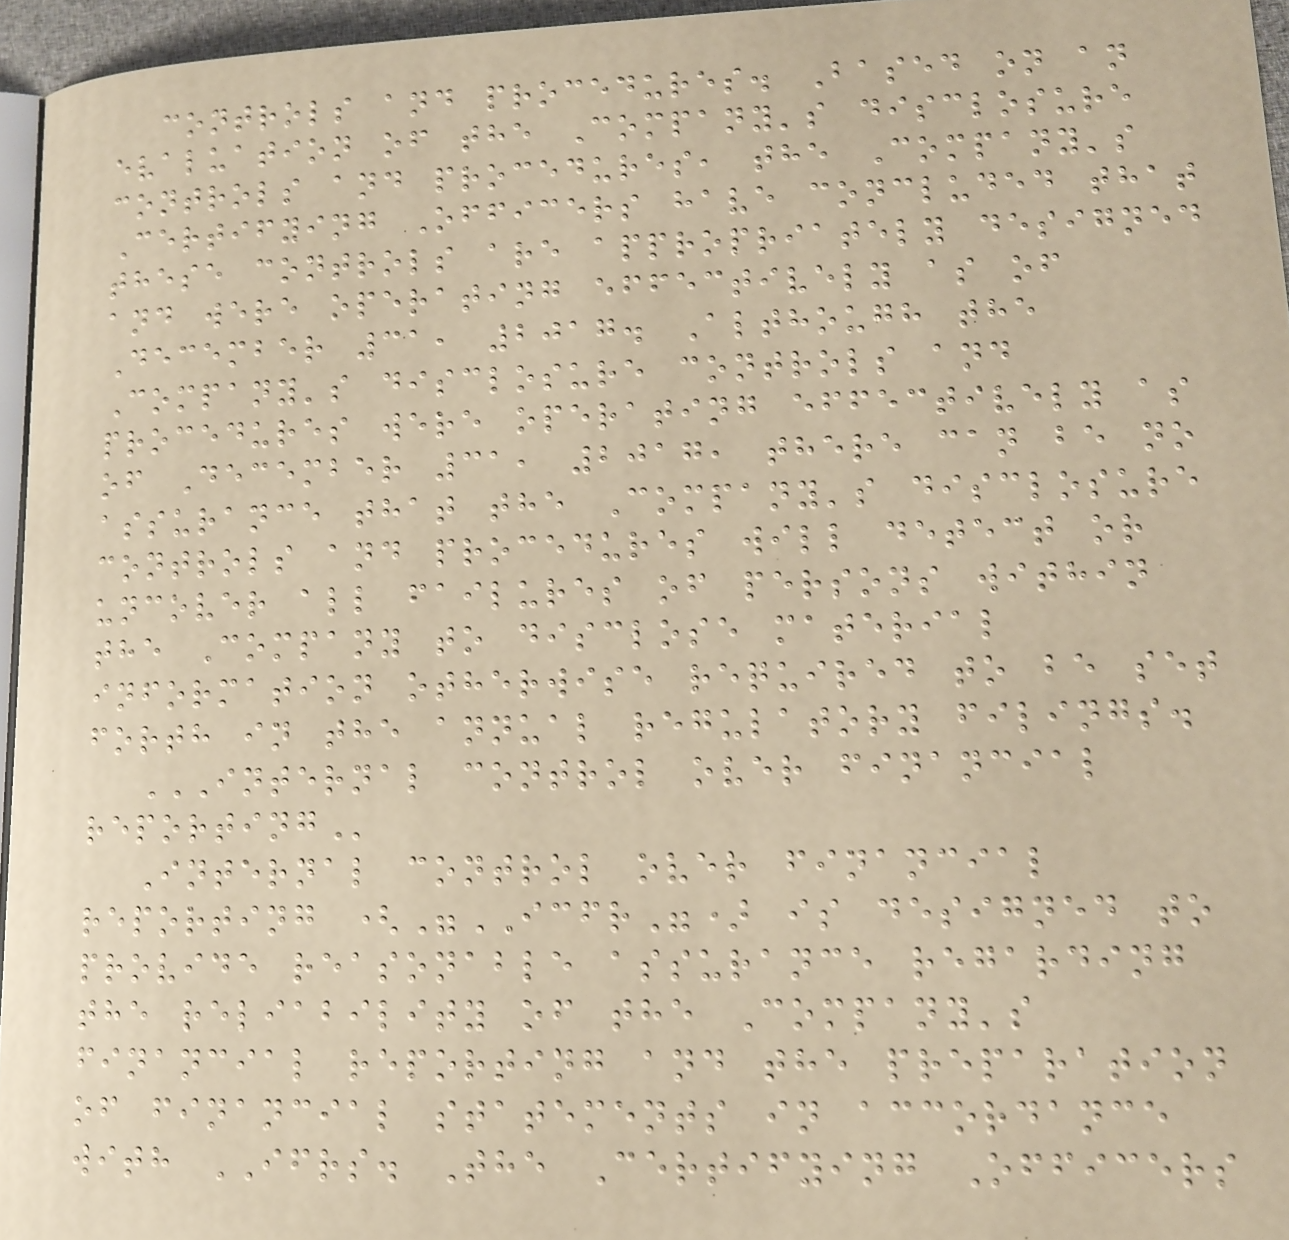controls and procedures. Based on an
evaluation of the Company's disclosure
controls and procedures, the Company's
Certifying Officers have concluded that
these controls are appropriately designed
and were operating effectively as of
December 31, 2017. Although the
Company's disclosure controls and
procedures were operating effectively as
of December 31, 2017, there can be no
assurance that the Company's disclosure
controls and procedures will detect or
uncover all failures of persons within
the Company to disclose material
information otherwise required to be set
forth in the annual regulatory filings.
INTERNAL CONTROL OVER FINANCIAL
REPORTING
Internal control over financial
reporting ("ICFR") is designed to
provide reasonable assurance regarding
the reliability of the Company's
financial reporting and the preparation
of financial statements in accordance
with IFRS. The Certifying Officers
